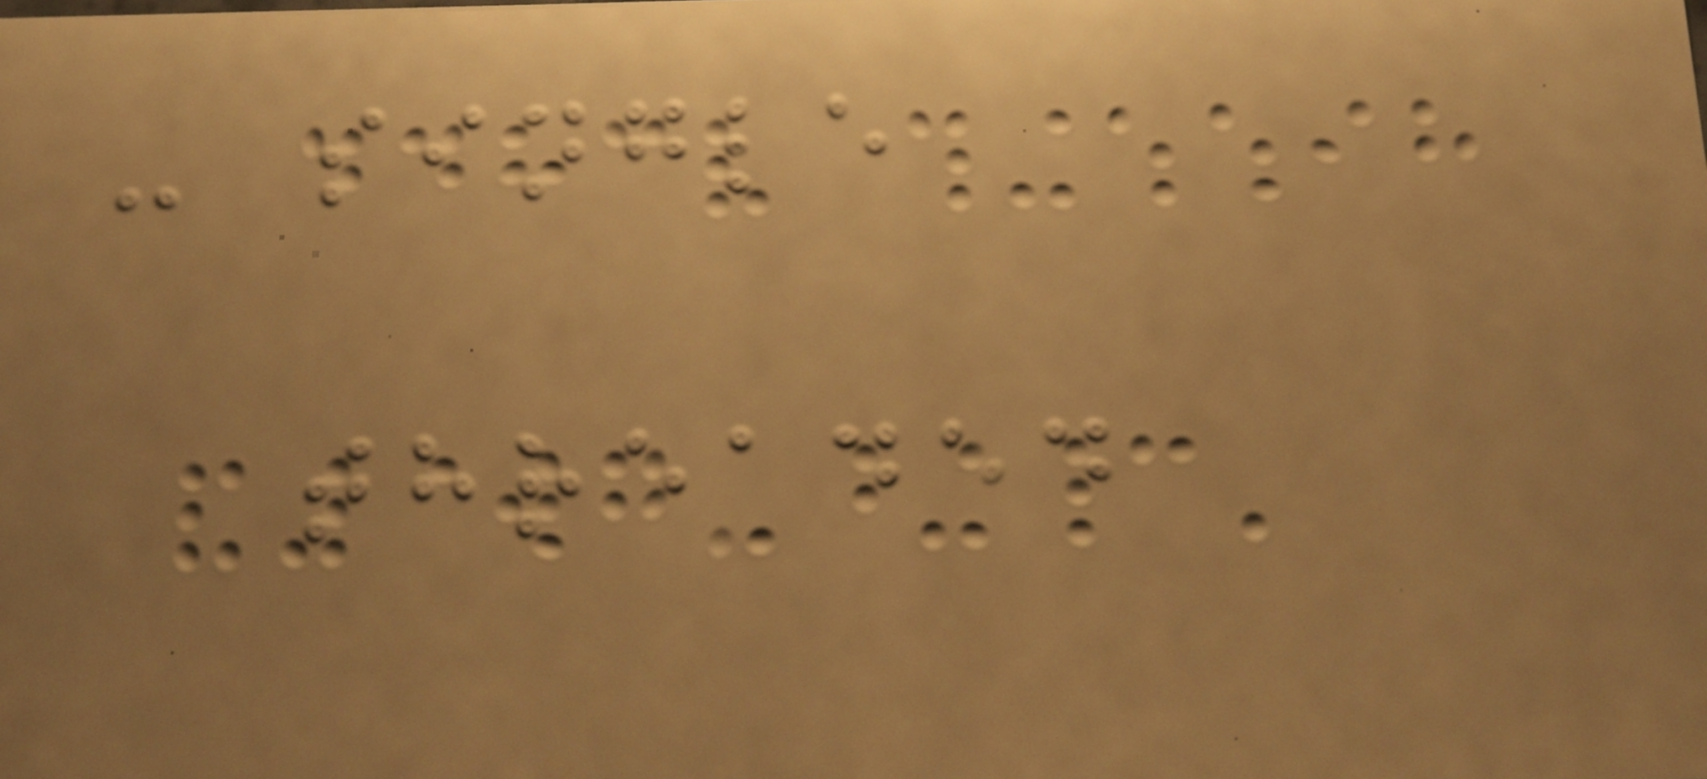- single
threaded
